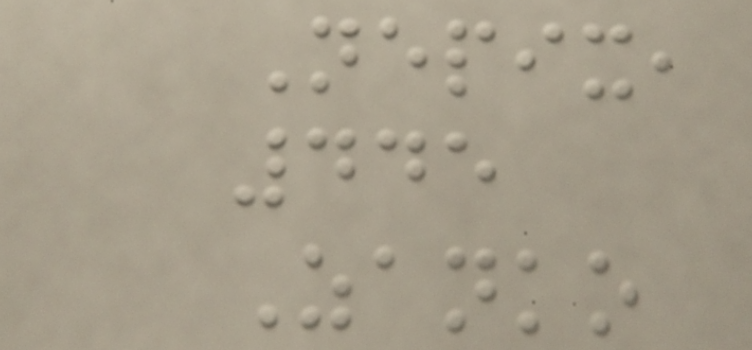Nepix,
445
Zanko
